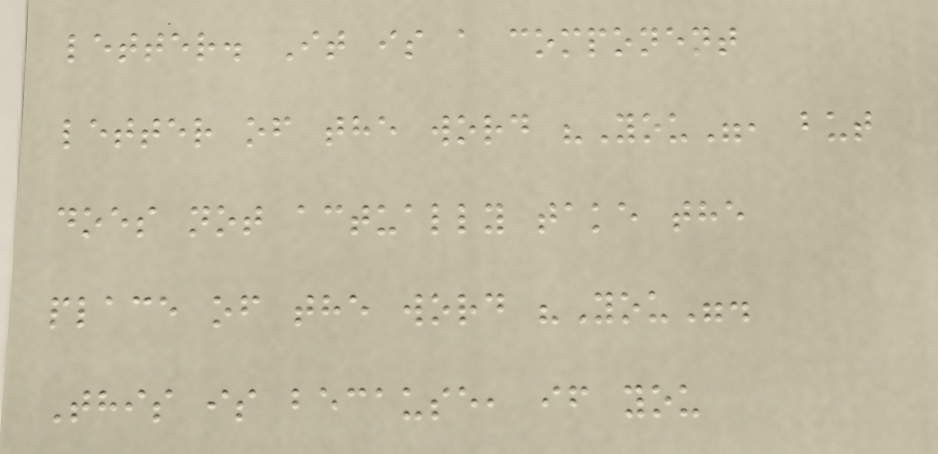letter. It is a component
letter of the word "You", but
does not actually take the
place of the word "You".
This is because, if you
